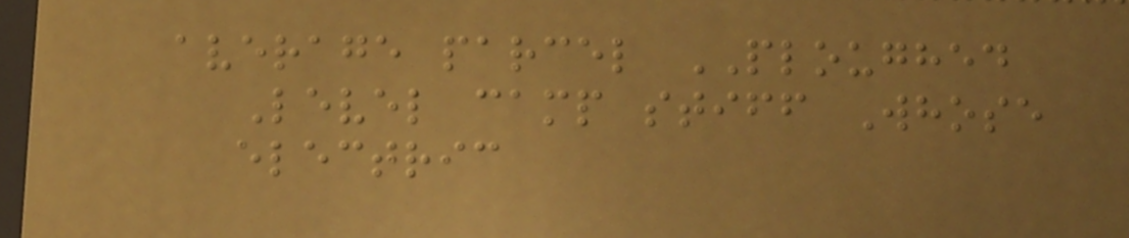average parcel PLOUGHED
Level camp stiff Whose
electric
